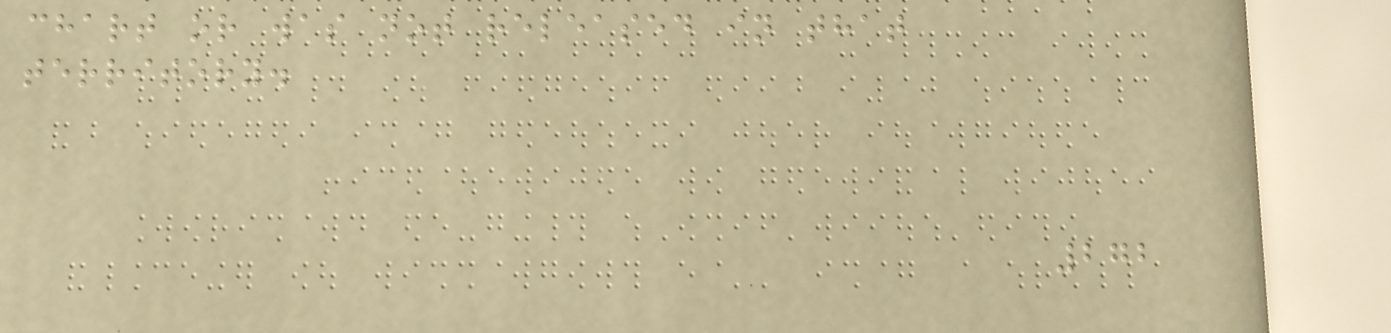chart or was not released in that
territory.
272
